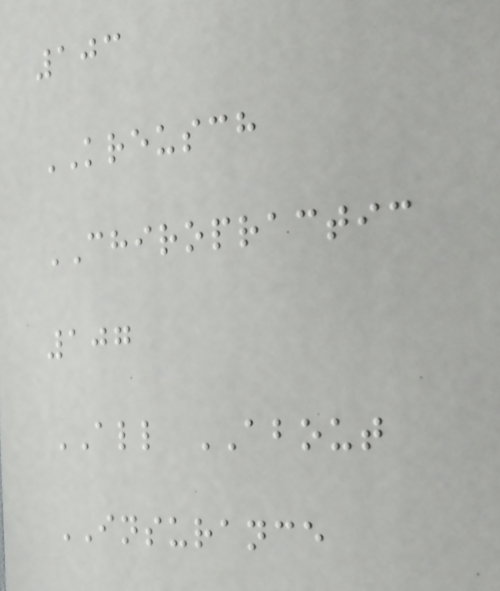103
KREUSCH
CHIROPRACTIC
107
ALL ABOUT
INSURANCE
